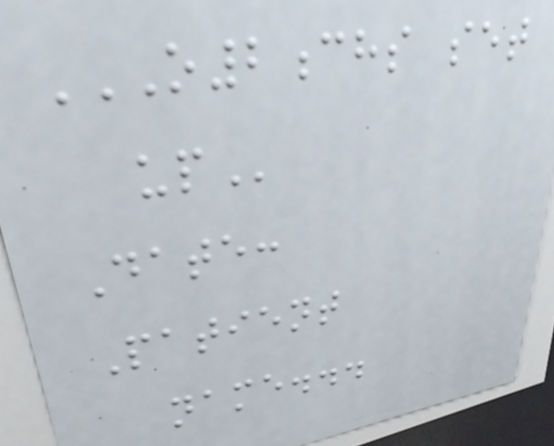O2CHS SET
UP
Date:
Patient
name...
